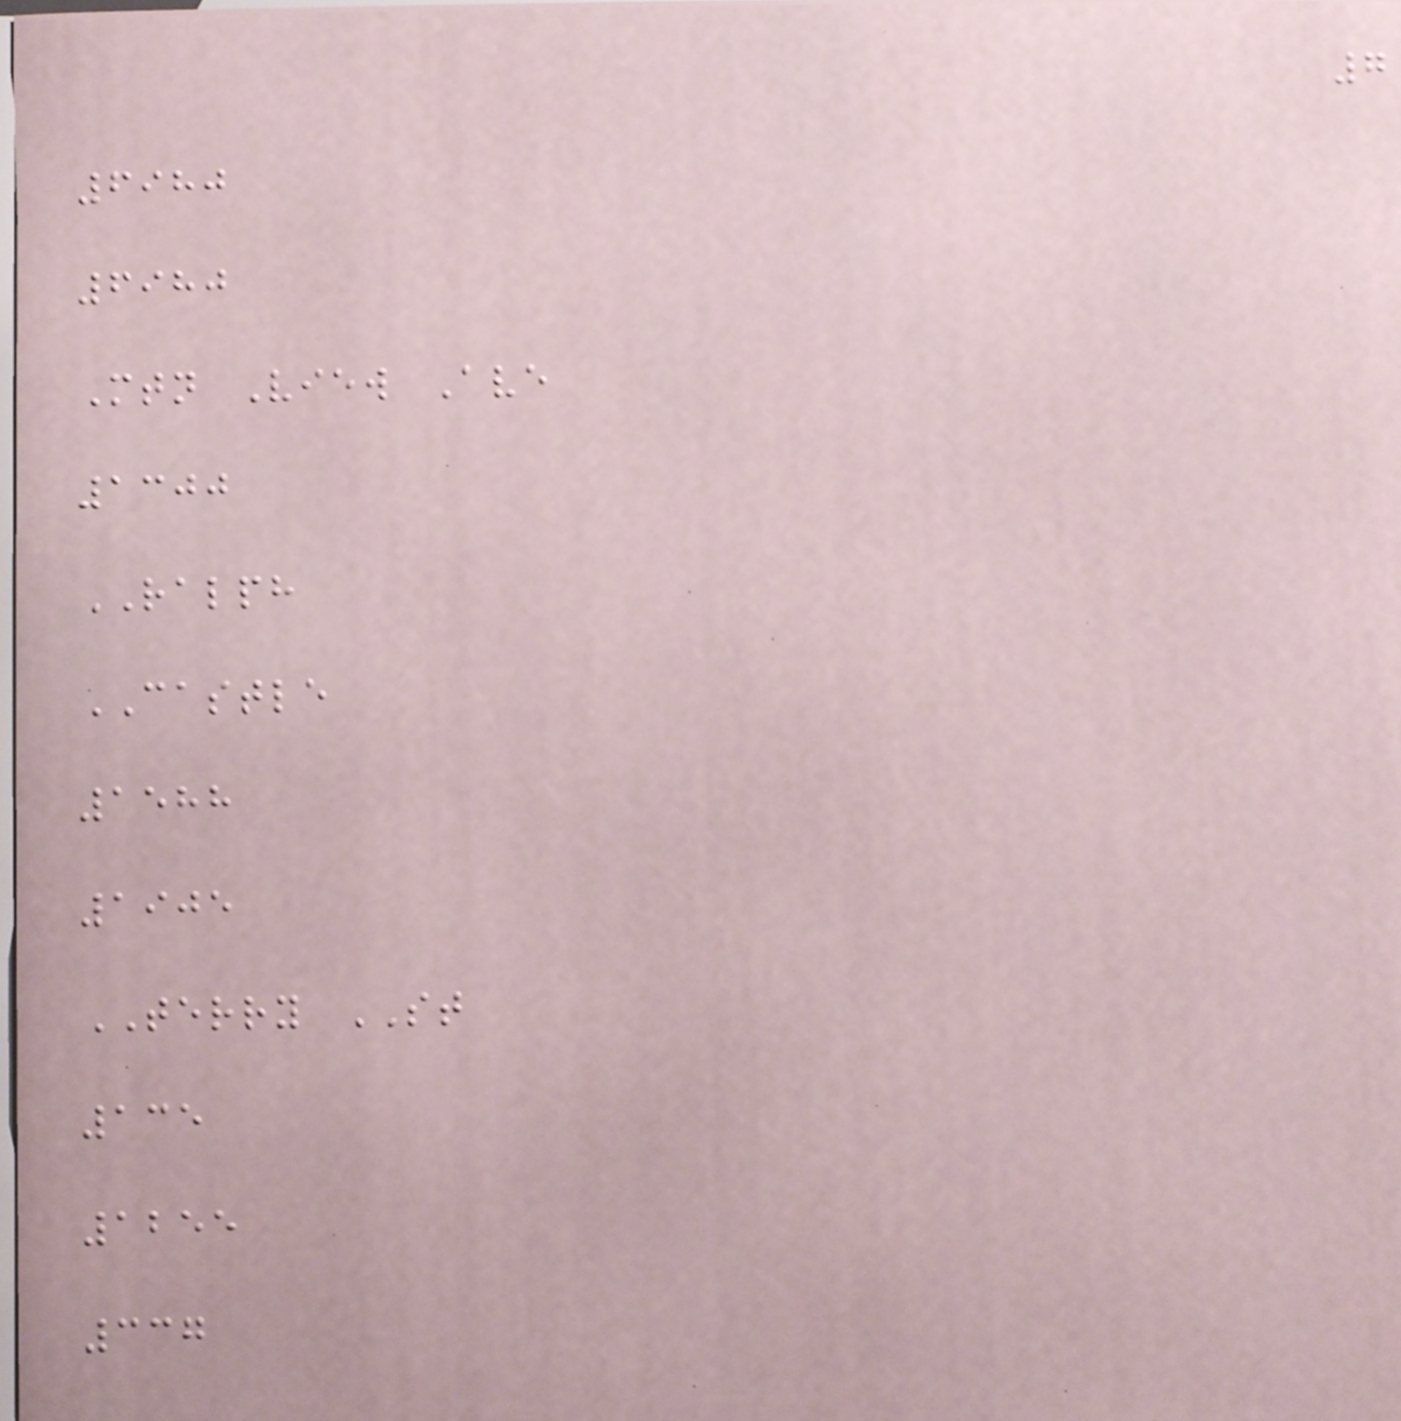7
6980
6980
Mtn View Ave
1300
RALPH
CASTLE
1588
1905
TERRY ST
135
1255
337
